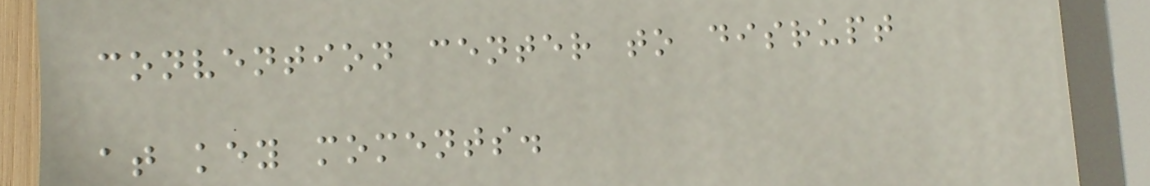convention center to disrupt
at key moments.
